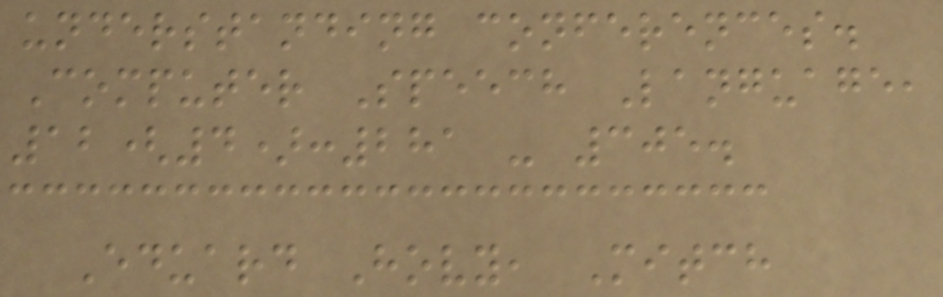understanding conferences.
Computer Speech Language,
12(4):281 - 305.
Eduard Hovy, Mitch
